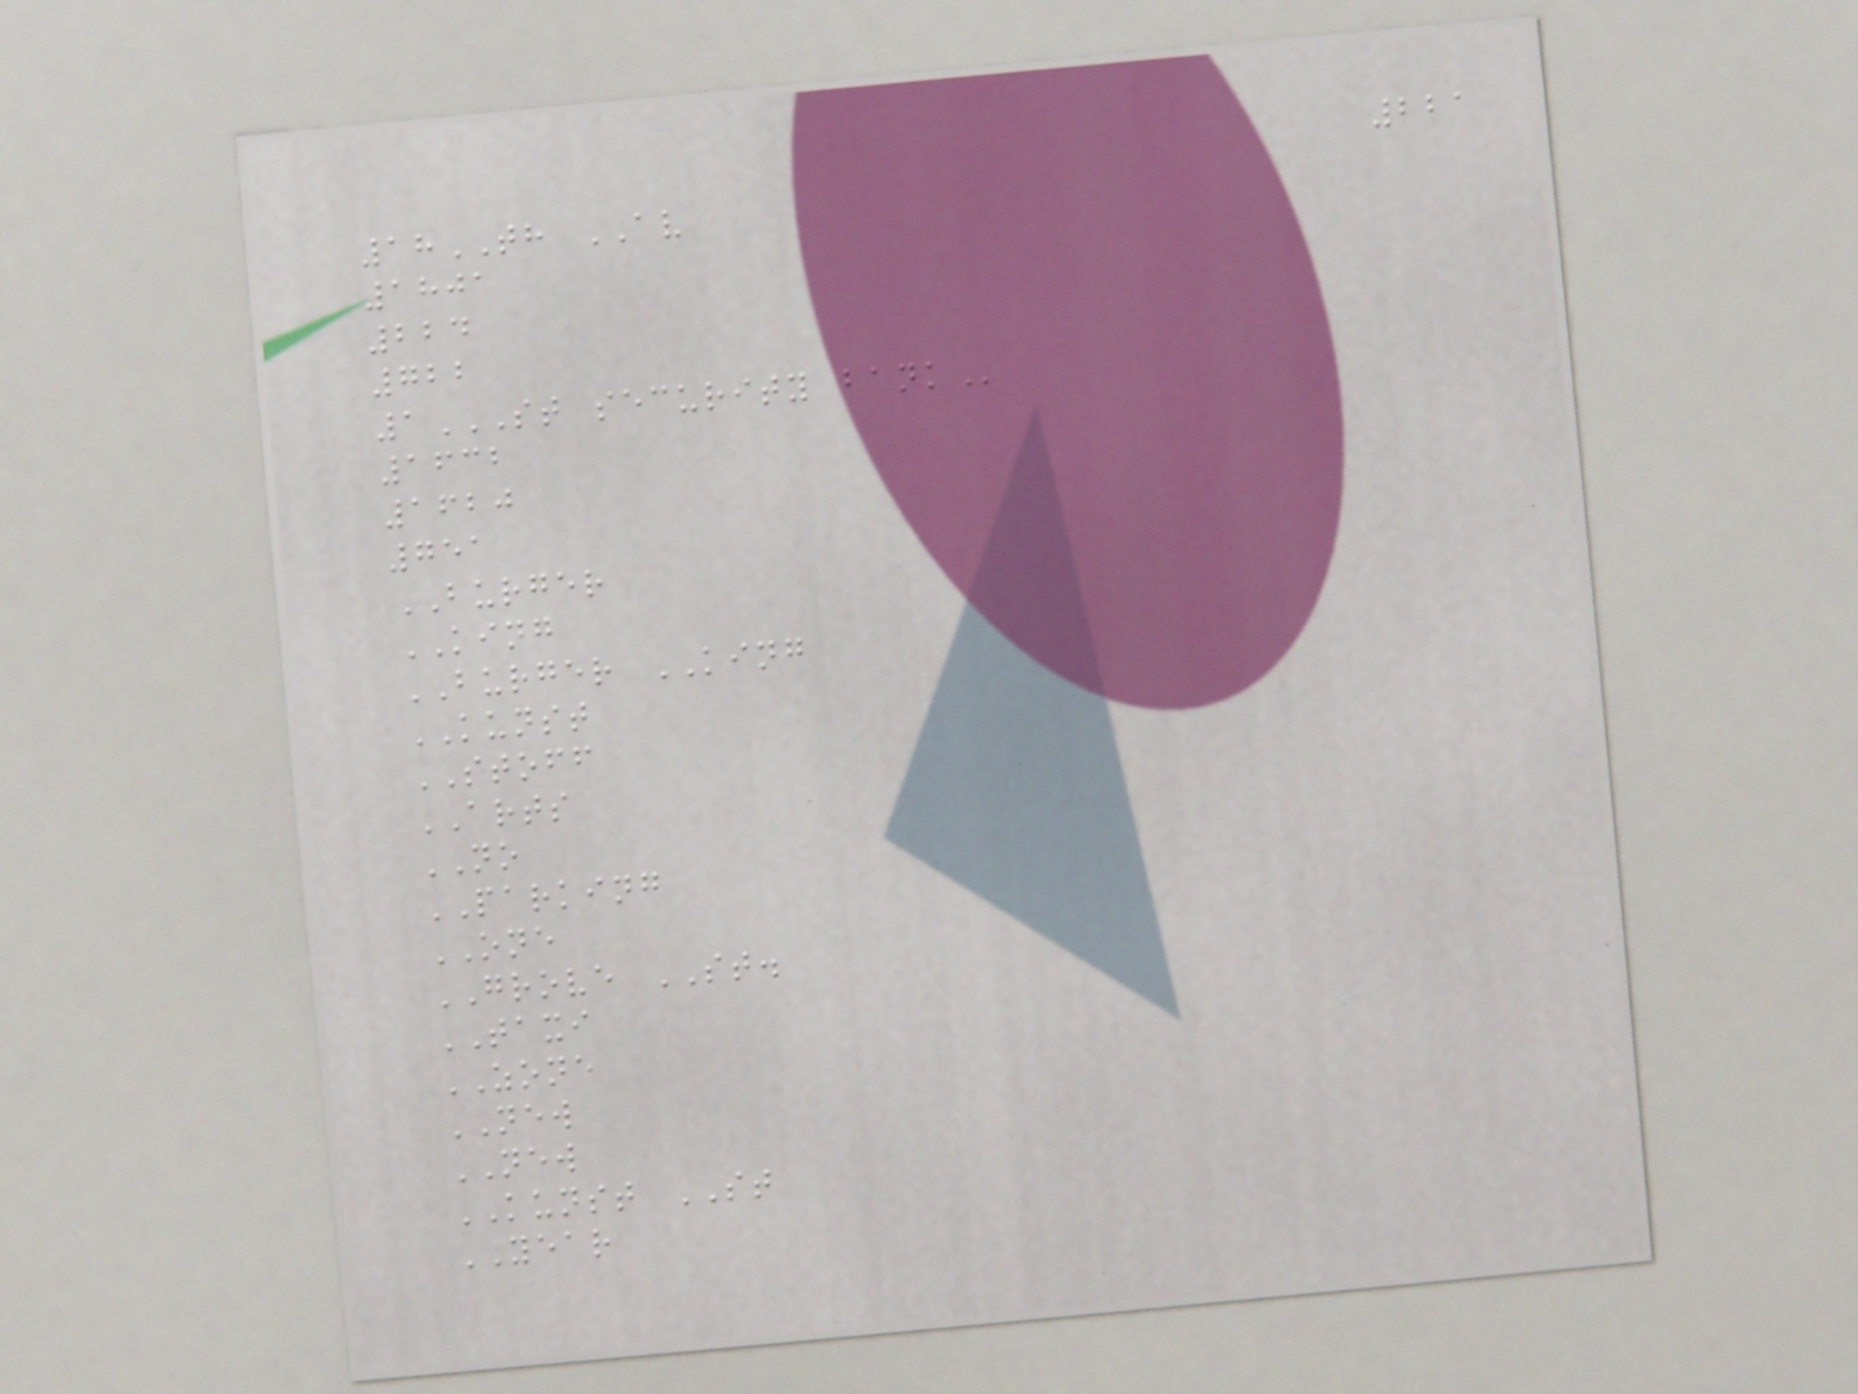221
18TH AV
1801
224
722
1ST SECURITY BANK
1632
1620
751
BURGER
KING
BURGER KING
KUNST
STOFF
ARTS
NO
PARKING
ONE
GROVE ST.
TAXI
ZONE
NEW
NEW
KUNST ST
YEAR
